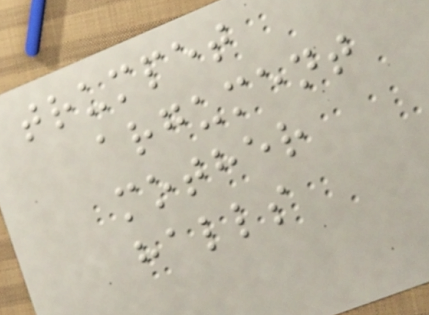trumpet
argument
mother
halls
